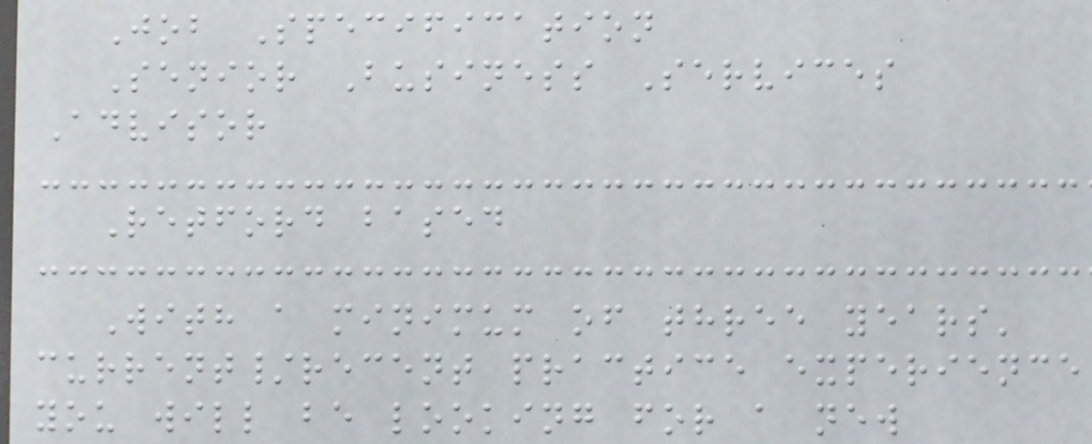Job Specification
Senior Business Services
Advisor
Retford based
With a minimum of three years'
current/recent practice experience
you will be looking for a new
